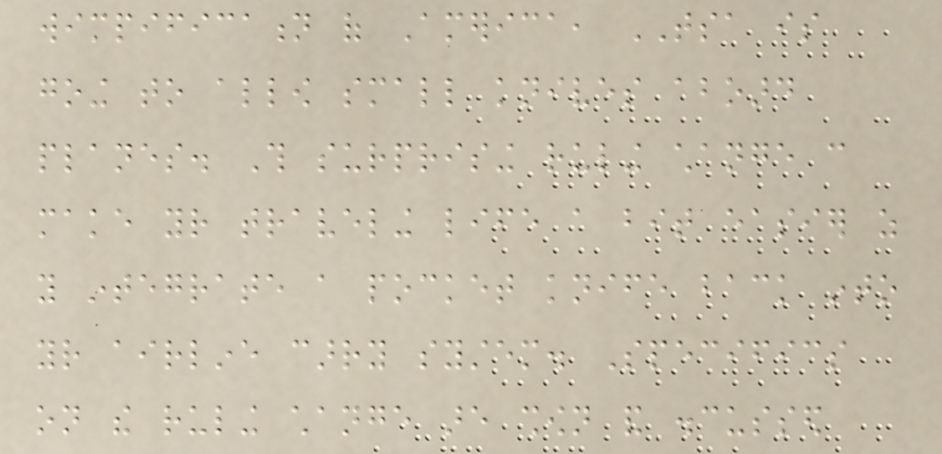wimpification of America, TSA is
going to allow small knives aboard
planes. This surprising ruling change can
make your traveling life a bit easier as
you integrate a pocket knife back into
your airline carry system. Specifics
on the ruling change are shown and discussed
